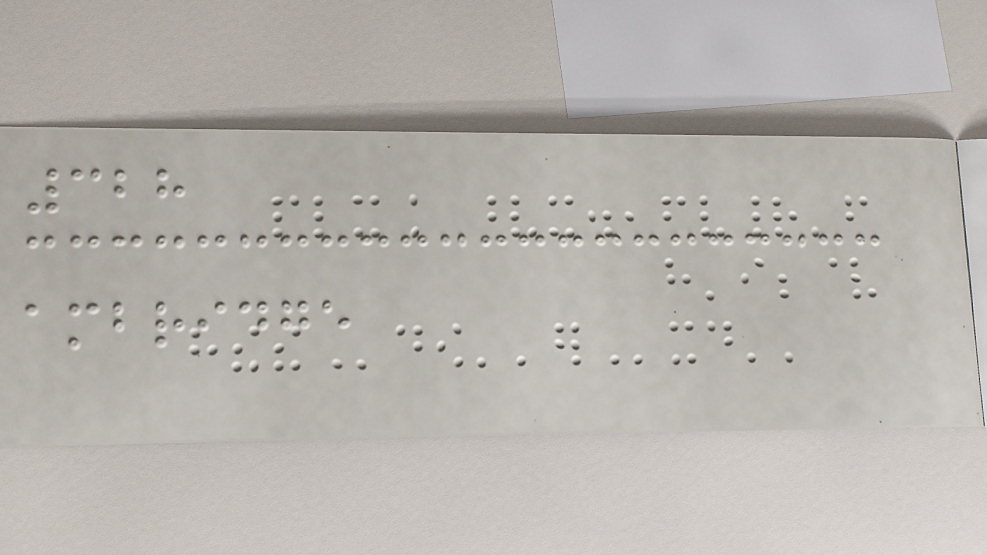328
ambridge
